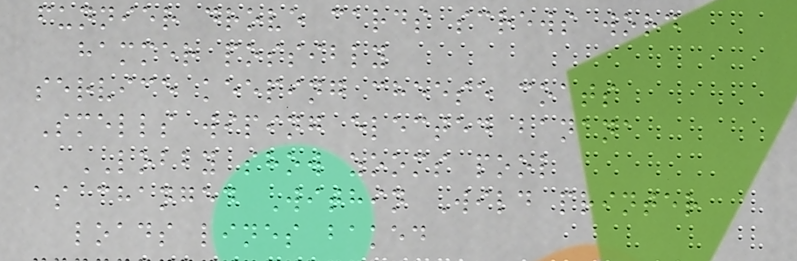funnier drove cards screws word
hammer possibly
service keeping cheese coats
Smells wiping elected banana
LOBBY show zooms pool
as changed Within Wild printer
loads lines baked
